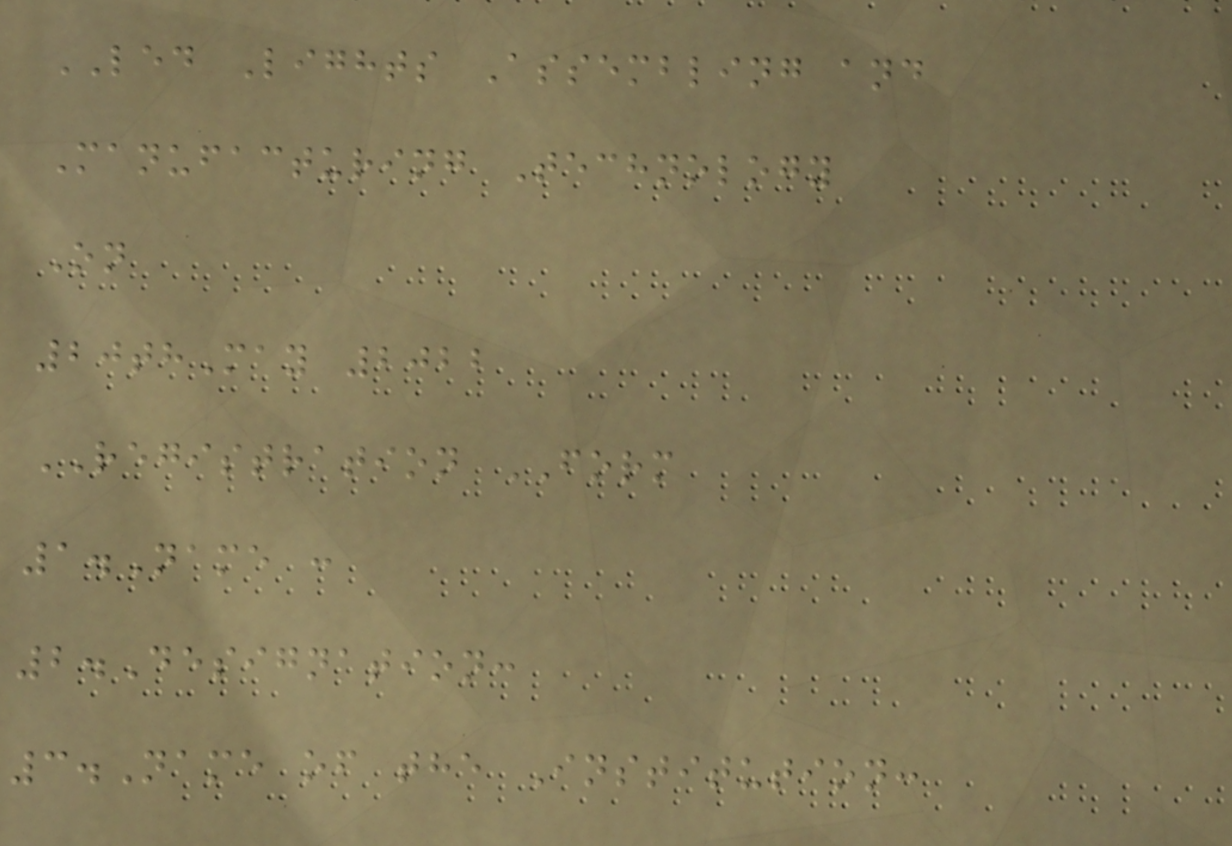LED Lights Assembling and
Manufacturing Technology
On
20thMay 2022
REGISTRATION FORM
1.Name :
2.Designation:
3.Name of the Institution:
